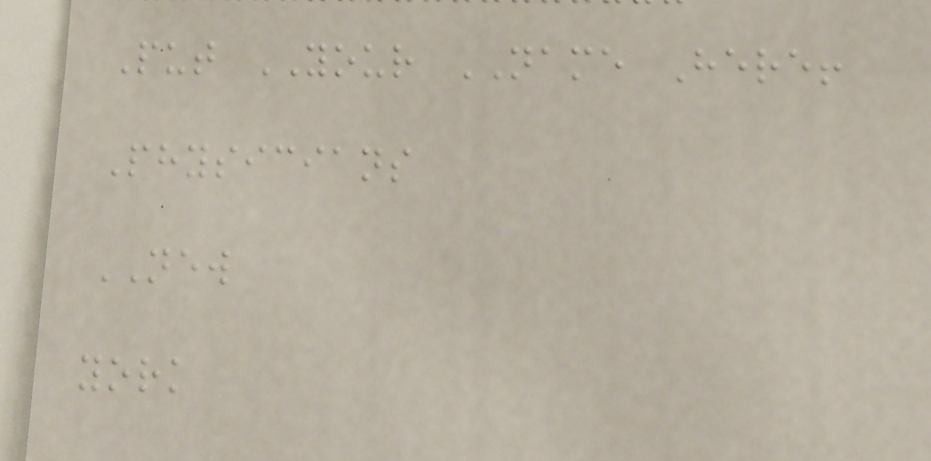Put YOUR NAME Here!
Physicians
NEW
york
